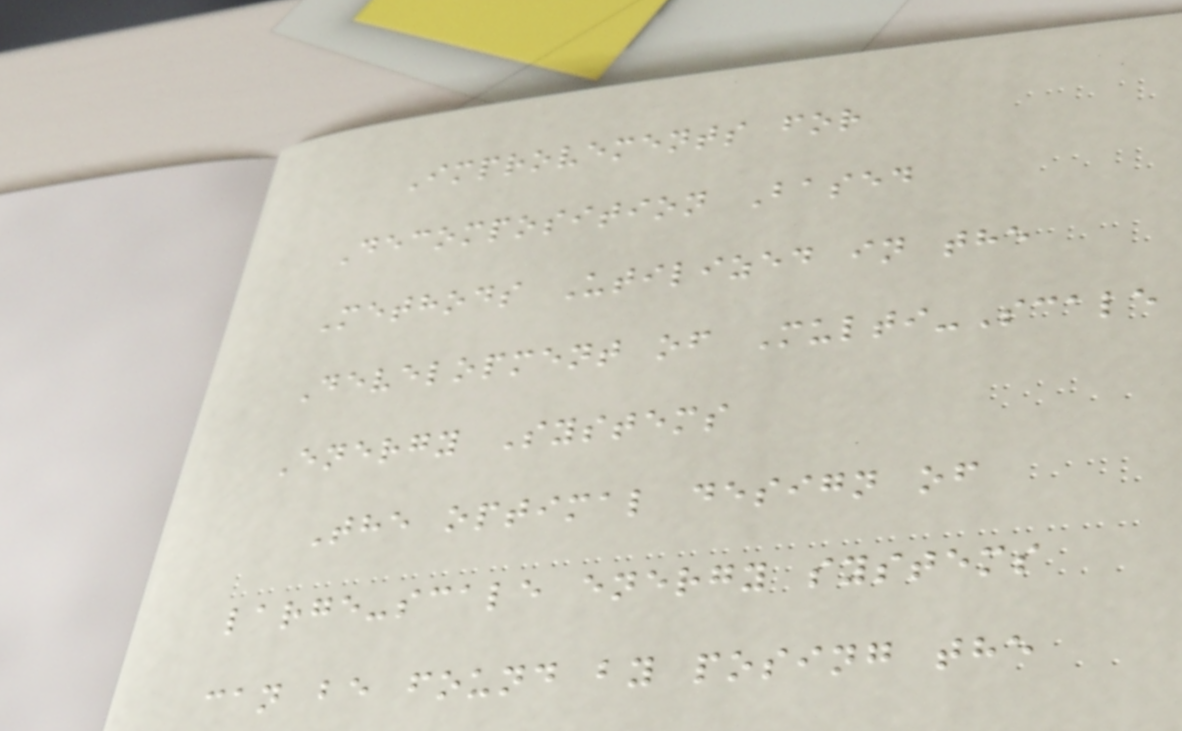Improvements for
Decomposition Based
Methods Utilized in the
Development of Multi-Scale
Energy Systems
The optimal design of
large-scale energy systems
can be found by posing the
